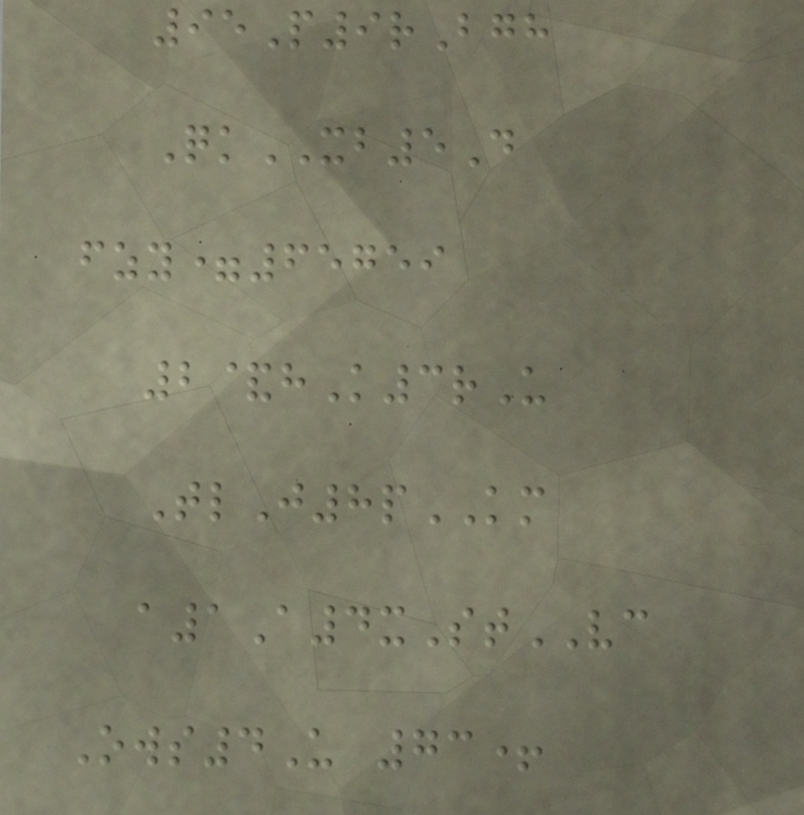95P9rBgh
QkXB5D
fzy=65759
2&hK3rU
TlJ8pKM
a1A4xStVC
Ows4U 73+
